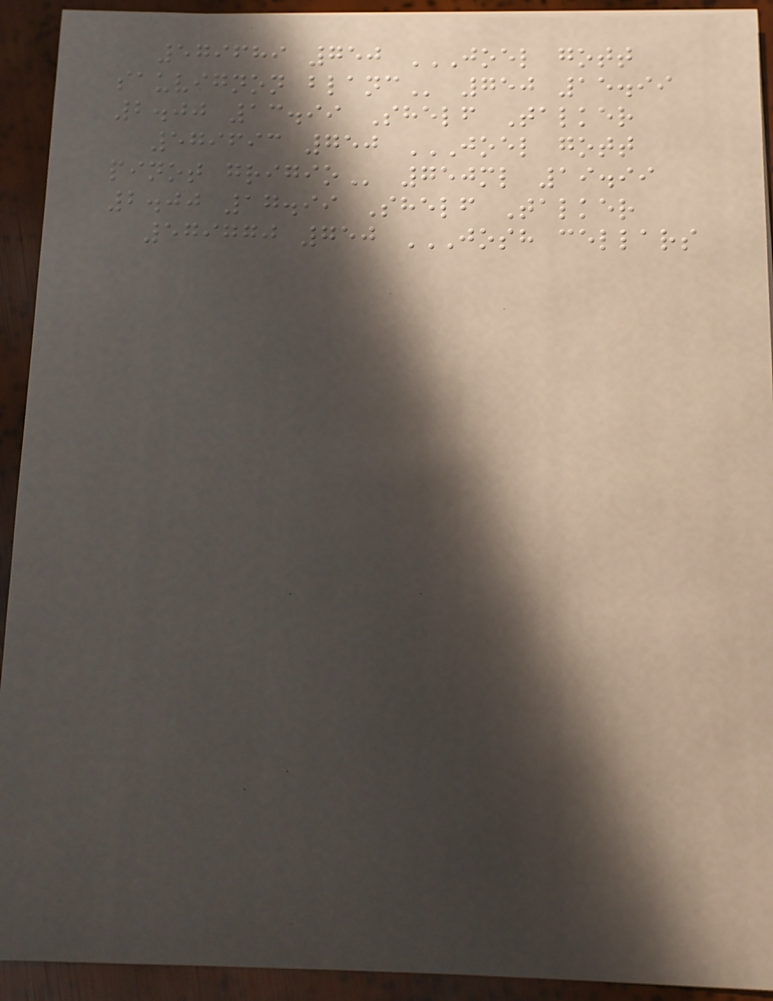579689 750 JOEL GOTT
SAUVIGNON BLANC 750 15.99
2.00 13.99 Shelf Talker
579693 750 JOEL GOTT
PINOT GRIGIO 750ml 19.99
2.00 17.99 Shelf Talker
579770 750 JOSH CELLARS
